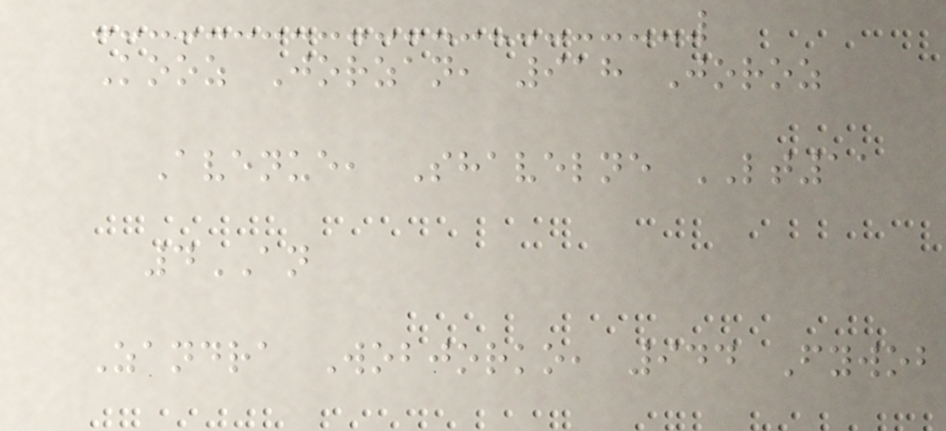Kooz Jorzan, 918 Joroz
Avenue, Shavelne LT11
4AN
Zandra Wobjorko, 944 Fywob
